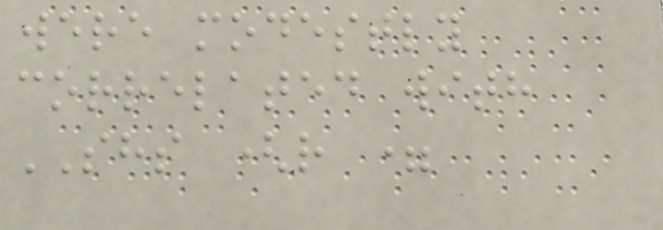were modestly
correlated with
SHS (r =
